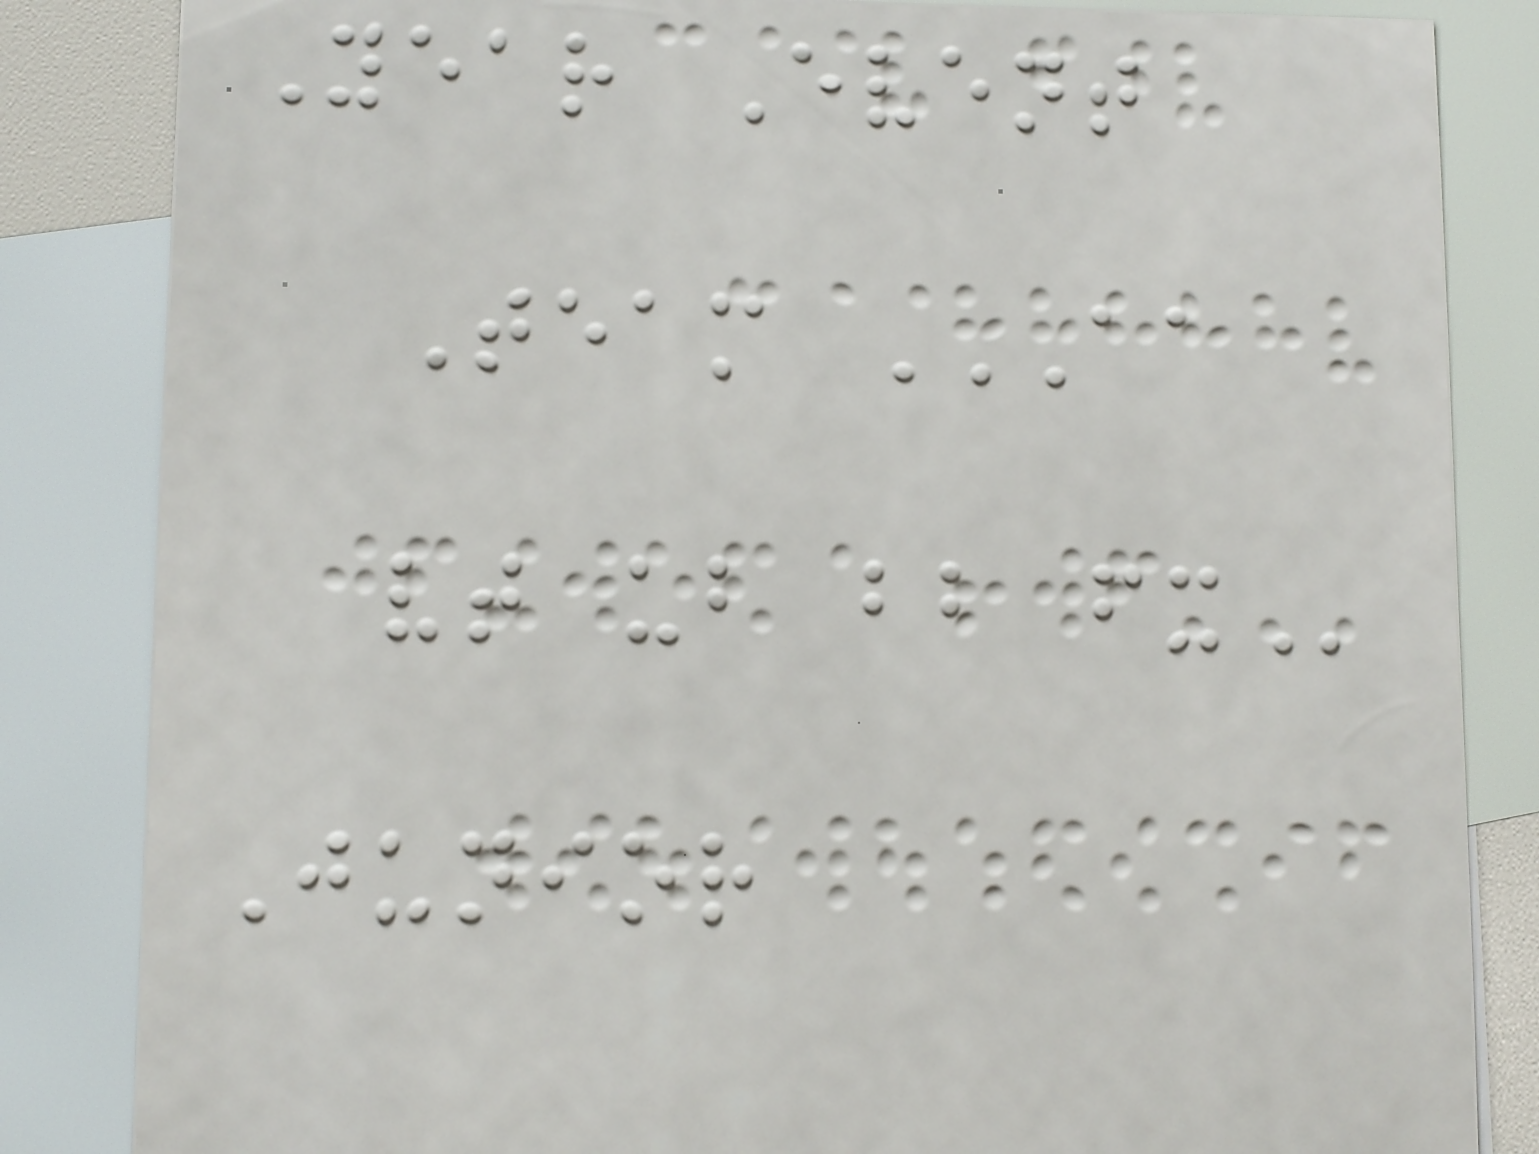Year Event
Team AA
VT UB BB FX
Junior
